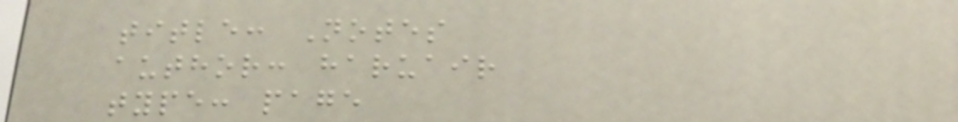title: Notes
author: haruair
type: page
